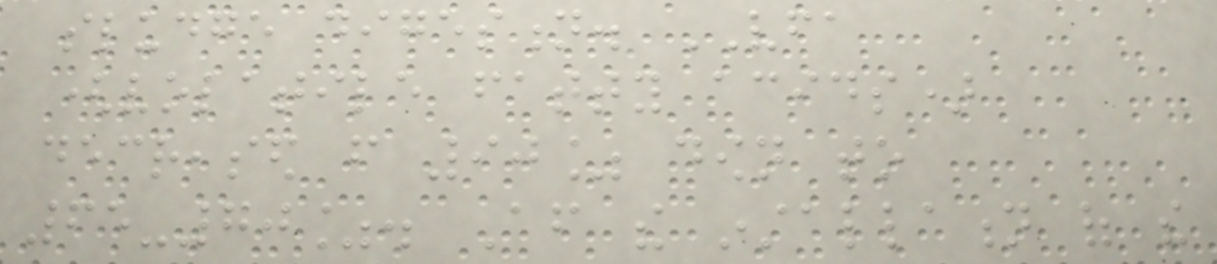sludge digestion. VFA
(volatile fatty acids)
decreased from 90% down to
65-70%. After the installation of the
